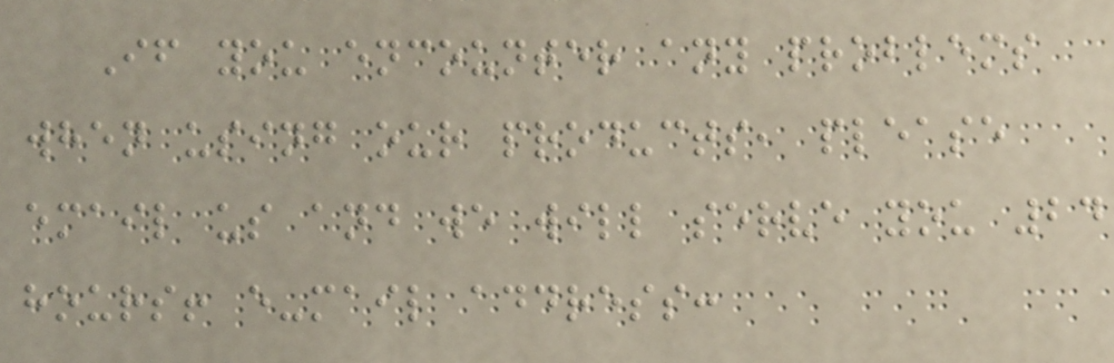If you encounter any problems
when using our products, please
email us and we will serve you 24
hours! e-mail address:
